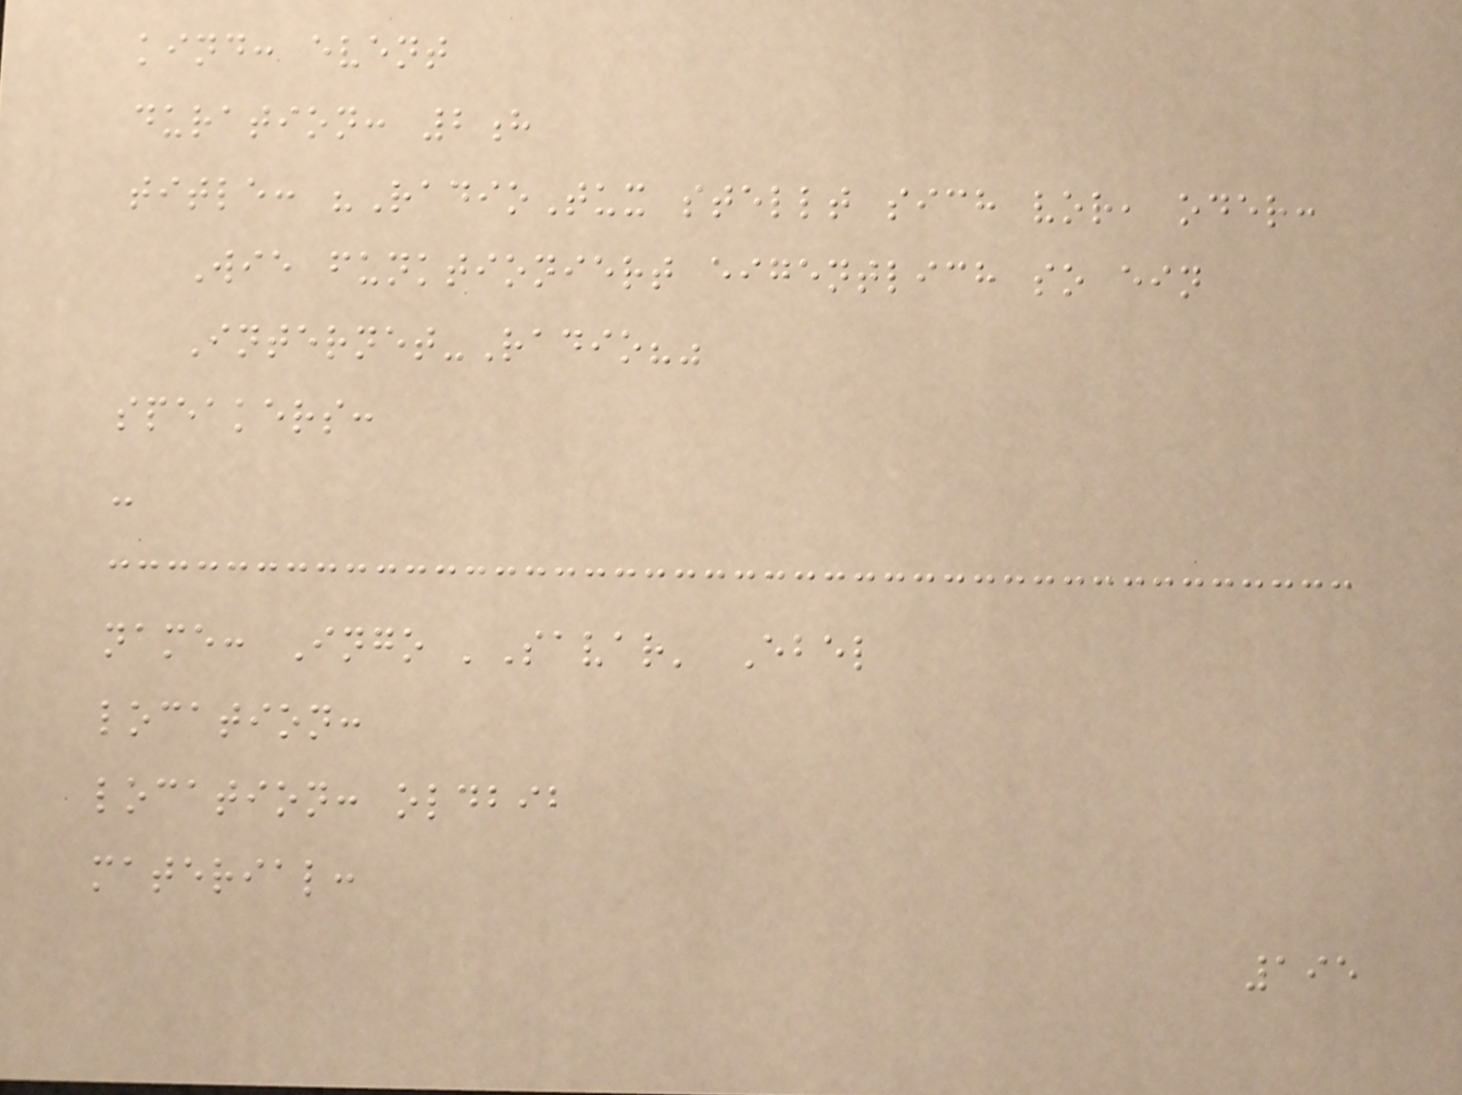kind: event
duration: 2h
title: "RadioTux stellt sich vor, oder:
Wie funktioniert eigentlich so ein
Internet-Radio?"
speakers:
-
name: Ingo 'Savar' Ebel
location:
location: oldbib
material:
195
